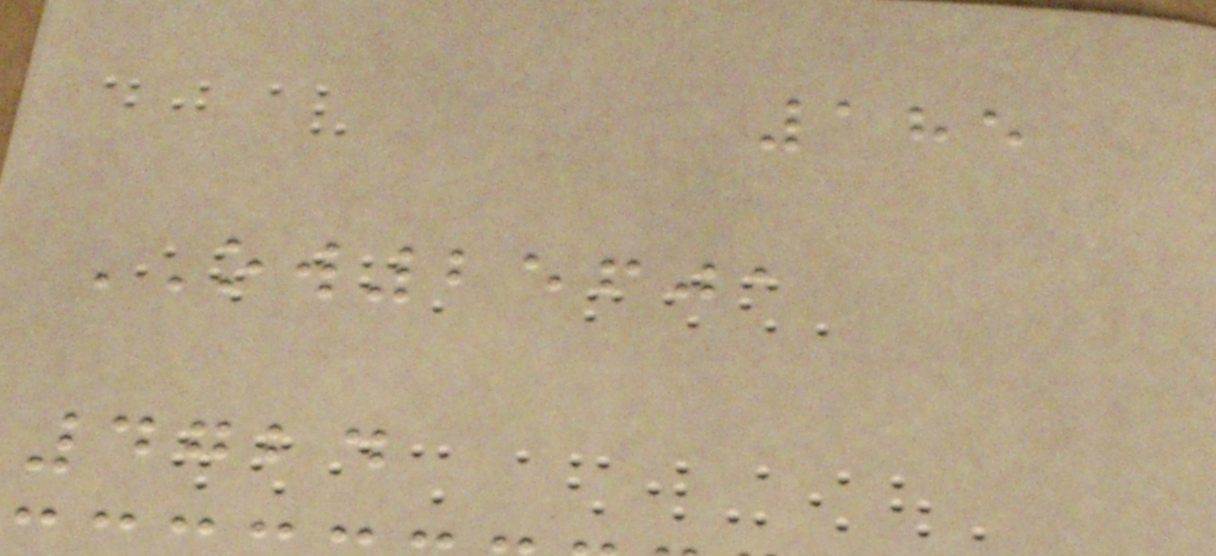185
OW25601
4724
